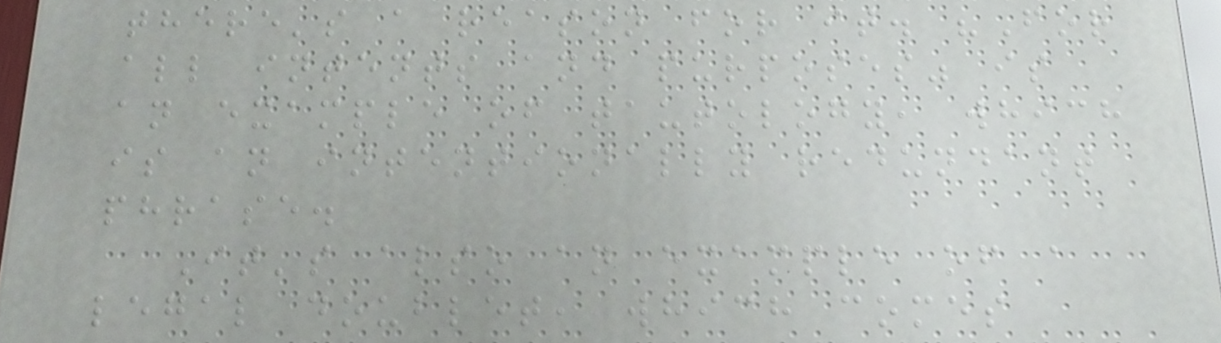there's a reason for it. "For
all intents and purposes" is
an example of tautology, which
is an intentionally redundant
phrase.
It's also an example of a
legal doublet, which comes
